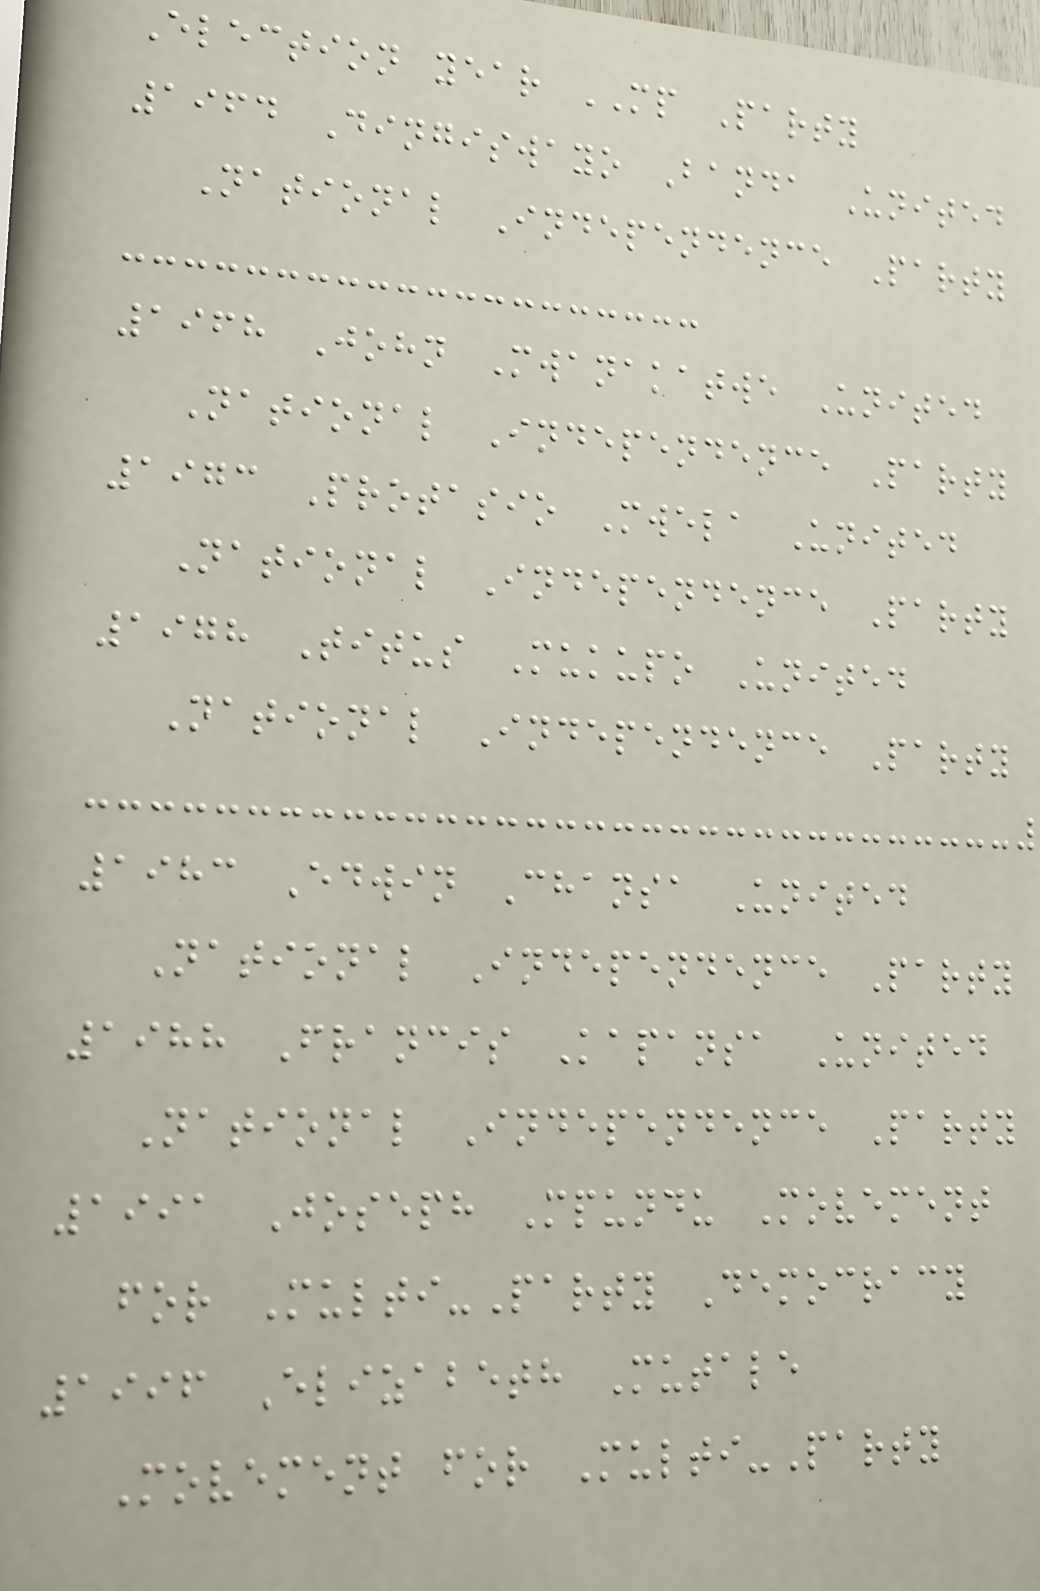Election year MP Party
1964 Dingiswayo Banda United
National Independence Party
1968 John Mwanakatwe United
National Independence Party
1973 Protasio Mwela United
National Independence Party
1978 Titus Mukupo United
National Independence Party
1983 Edwin Chansa United
National Independence Party
1988 Francis Kapansa United
National Independence Party
1991 Joseph Mpundu Movement
for Multi-Party Democracy
1996 Elizabeth Mutale
Movement for Multi-Party
